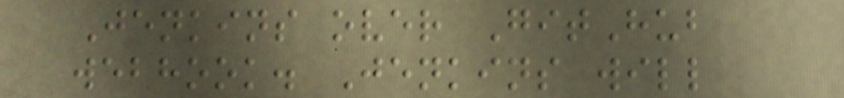Jenkins over GitHub
webhook. Jenkins will
